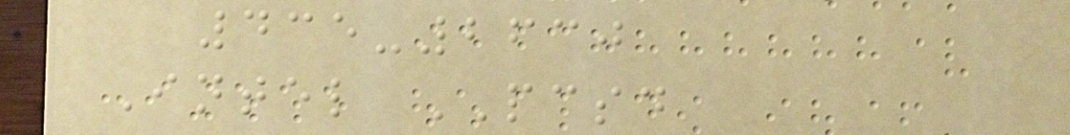435-2630
Intel PCSD
